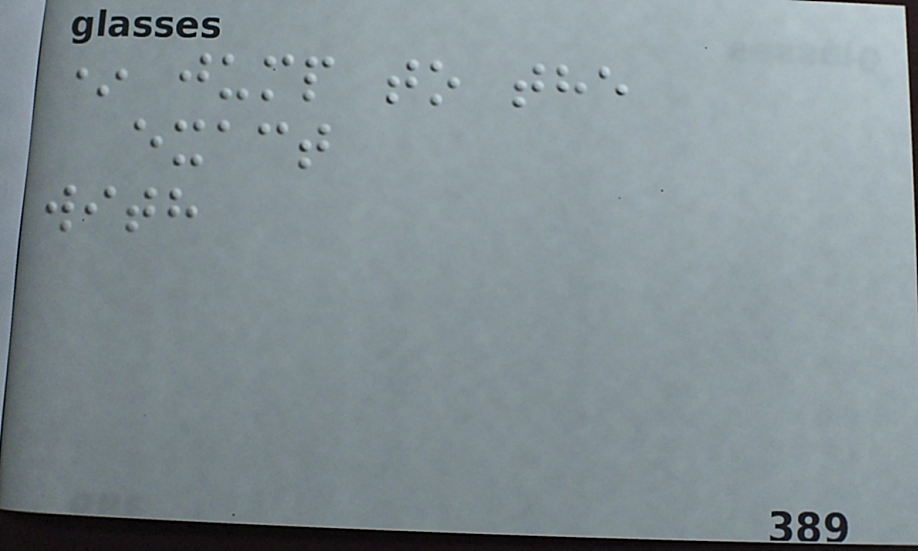* jump to the
exact
with
